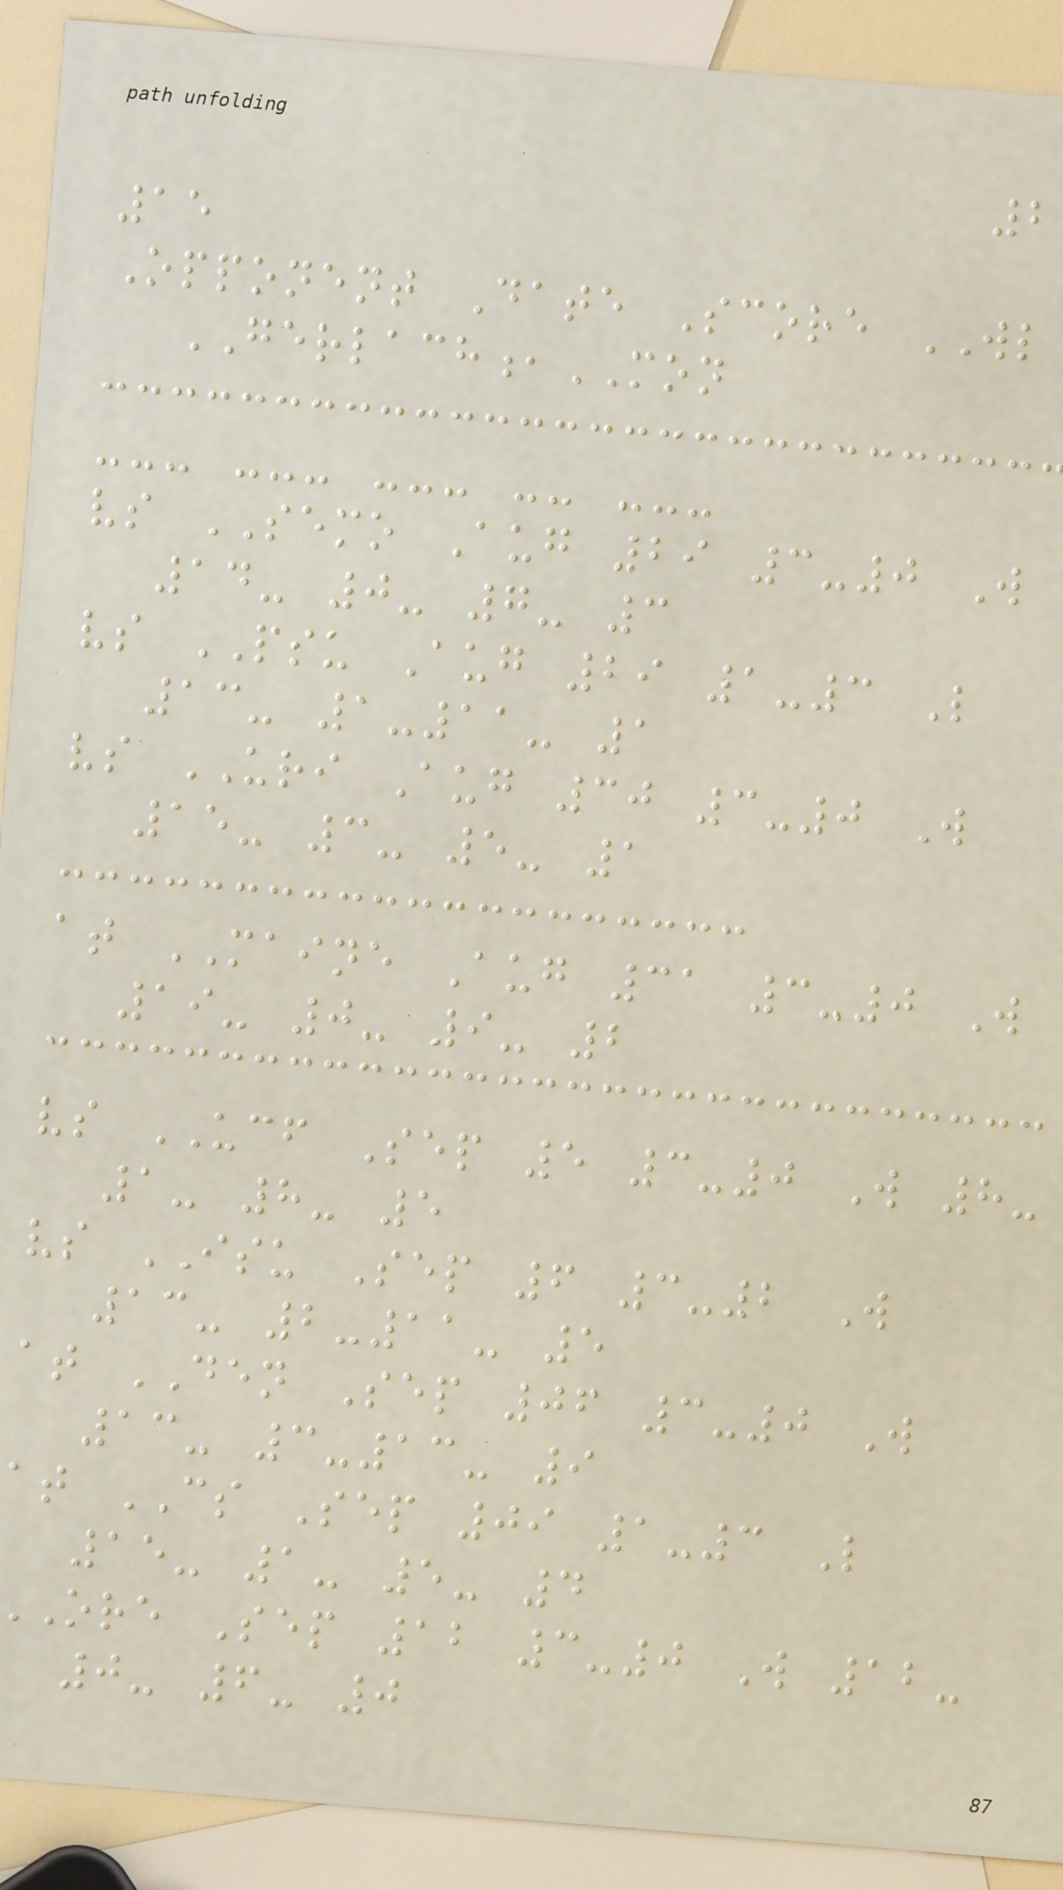15
Opponent Date Score WL
GERLACH,MON
--- --- --- -- ---
vs SEMO Aug 29 3-0 W
14- 0- 7- 3
vs PSU Aug 29 1-3 L
13- 1-11- 1
vs URI Aug 30 3-0 W
15- 3- 5- 1
at MAINE Aug 31 3-0 W
19- 0- 9- 2
vs UCF Sep 5 3-0 W 8-
1- 8- 5
vs ISU Sep 6 3-2 W
13- 2-11- 5
at DEN Sep 06 3-0 W
13- 3-13- 9
at CS Sep 09 1-3 L
15- 1- 5- 4
ore Sep 12 3-0 W 12-
0- 6- 0
